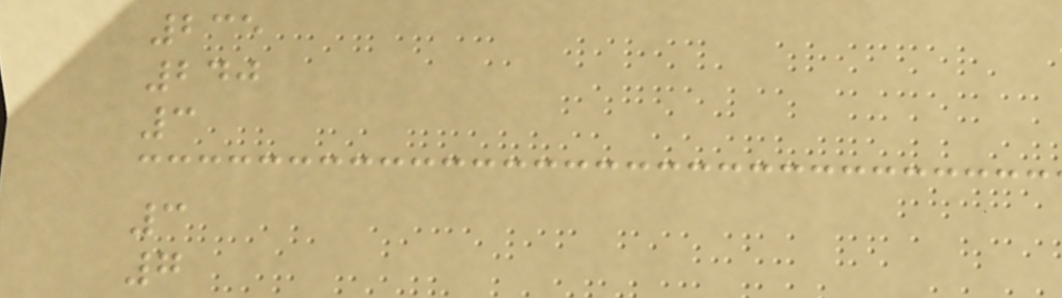235
240
3
3
7
